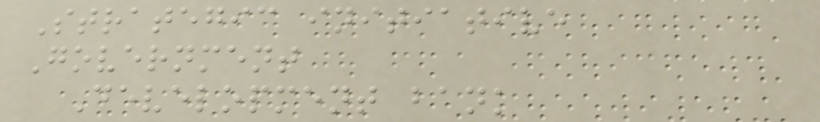Strategic initiative
Government
Development bank
